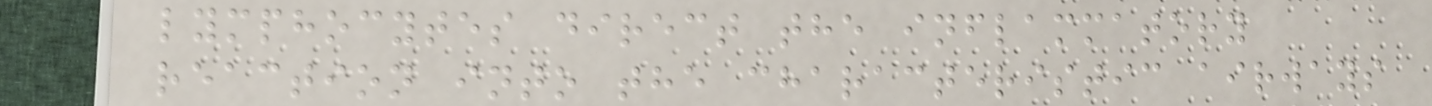lymphocytes direct the inflammatory
reaction into the characteristic airways
